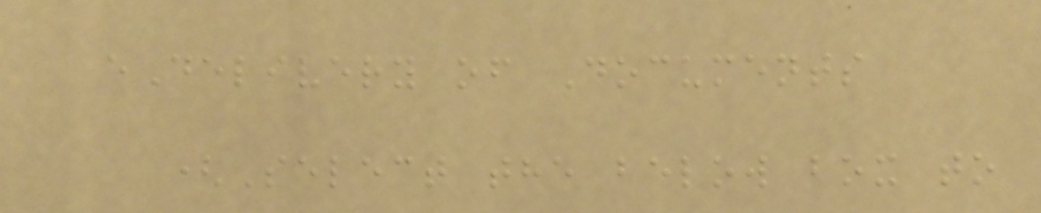eDelivery of Documents
(Select the below box to
